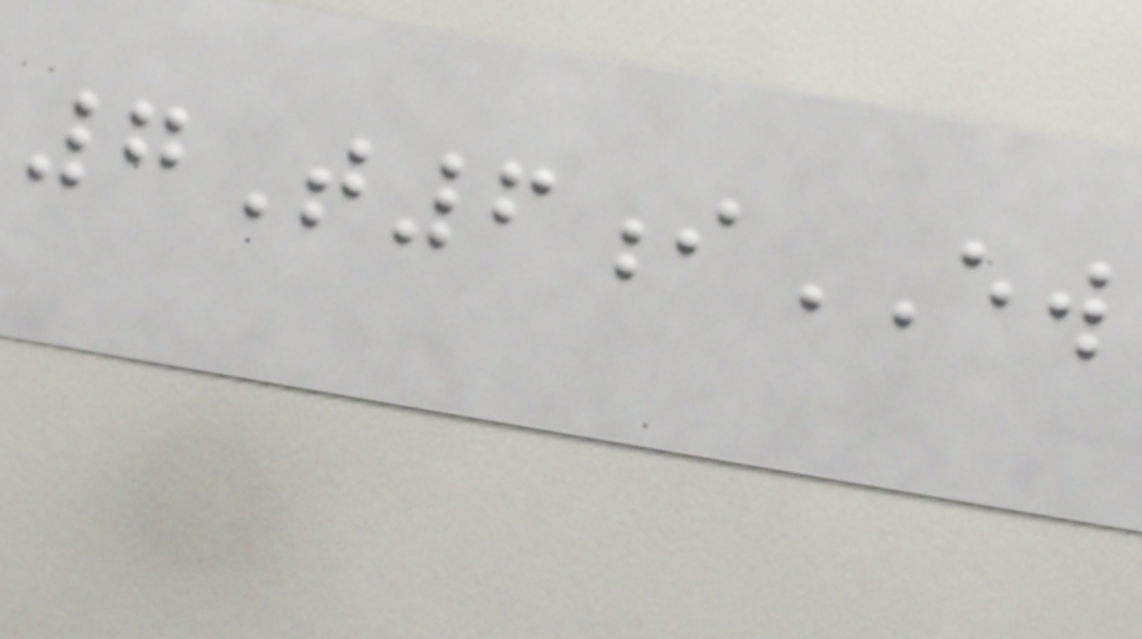7T6iEW
